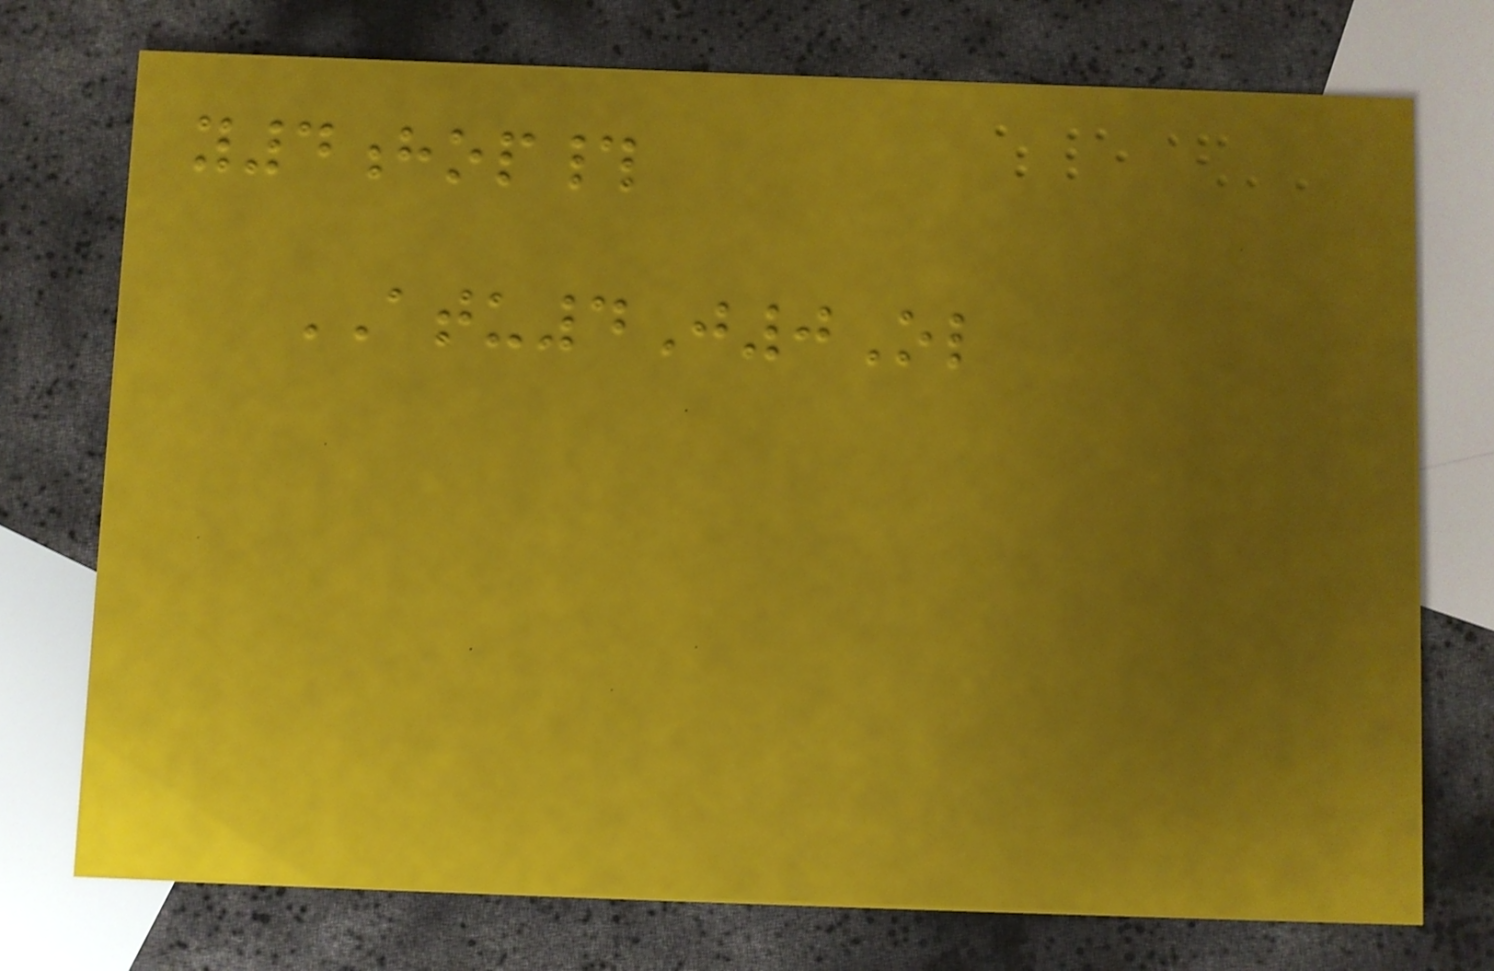y4hop#
ATU4J0Ol
